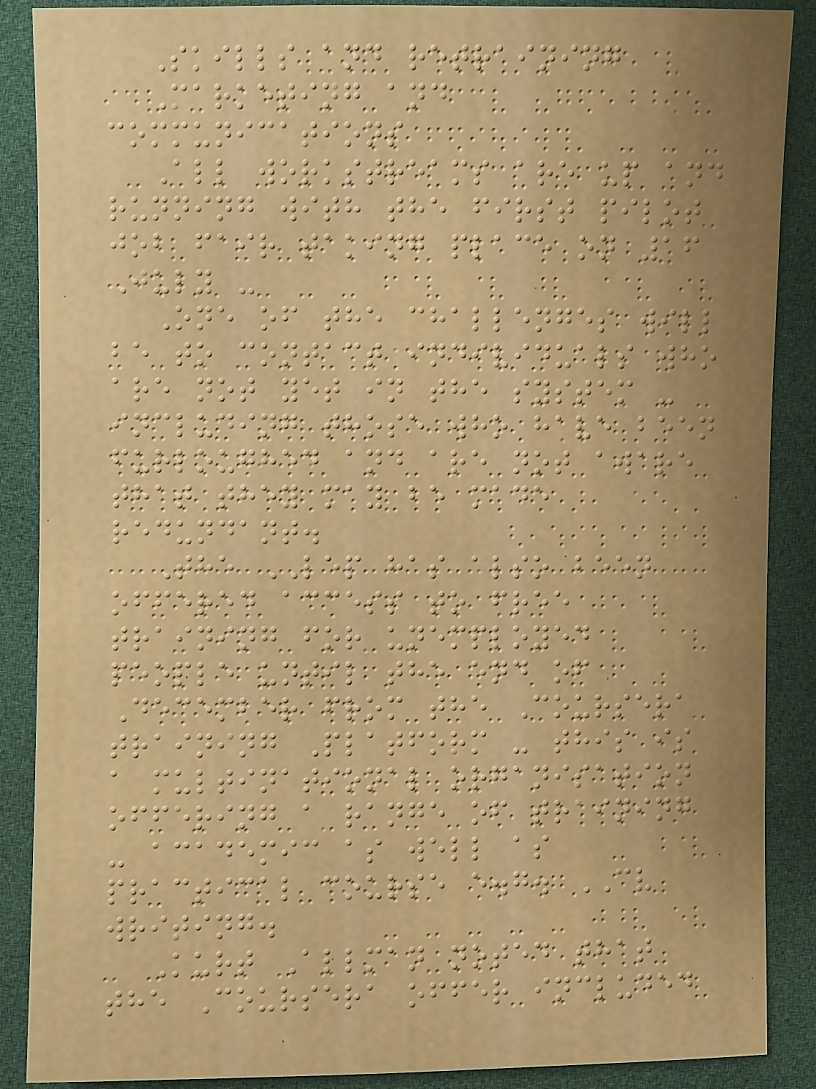Skills and retraining
Marketing and
communications
All workstreams are up and
running with the first pilot
job fair taking place on 16
July -
One of the challenges will
be to contact individuals who
are not yet in the system -
including those who have been
furloughed and are not aware
that they may be made
redundant.
The LEP has also been
offered access to free
training for unemployed
people until the end of
December from the Coursera
training Platform - this is
a multinational organisation
offering a range of training
- academic as well as
practical course e.g. CV
writing.
Kurt Allman noted that
the Coursera offer included
